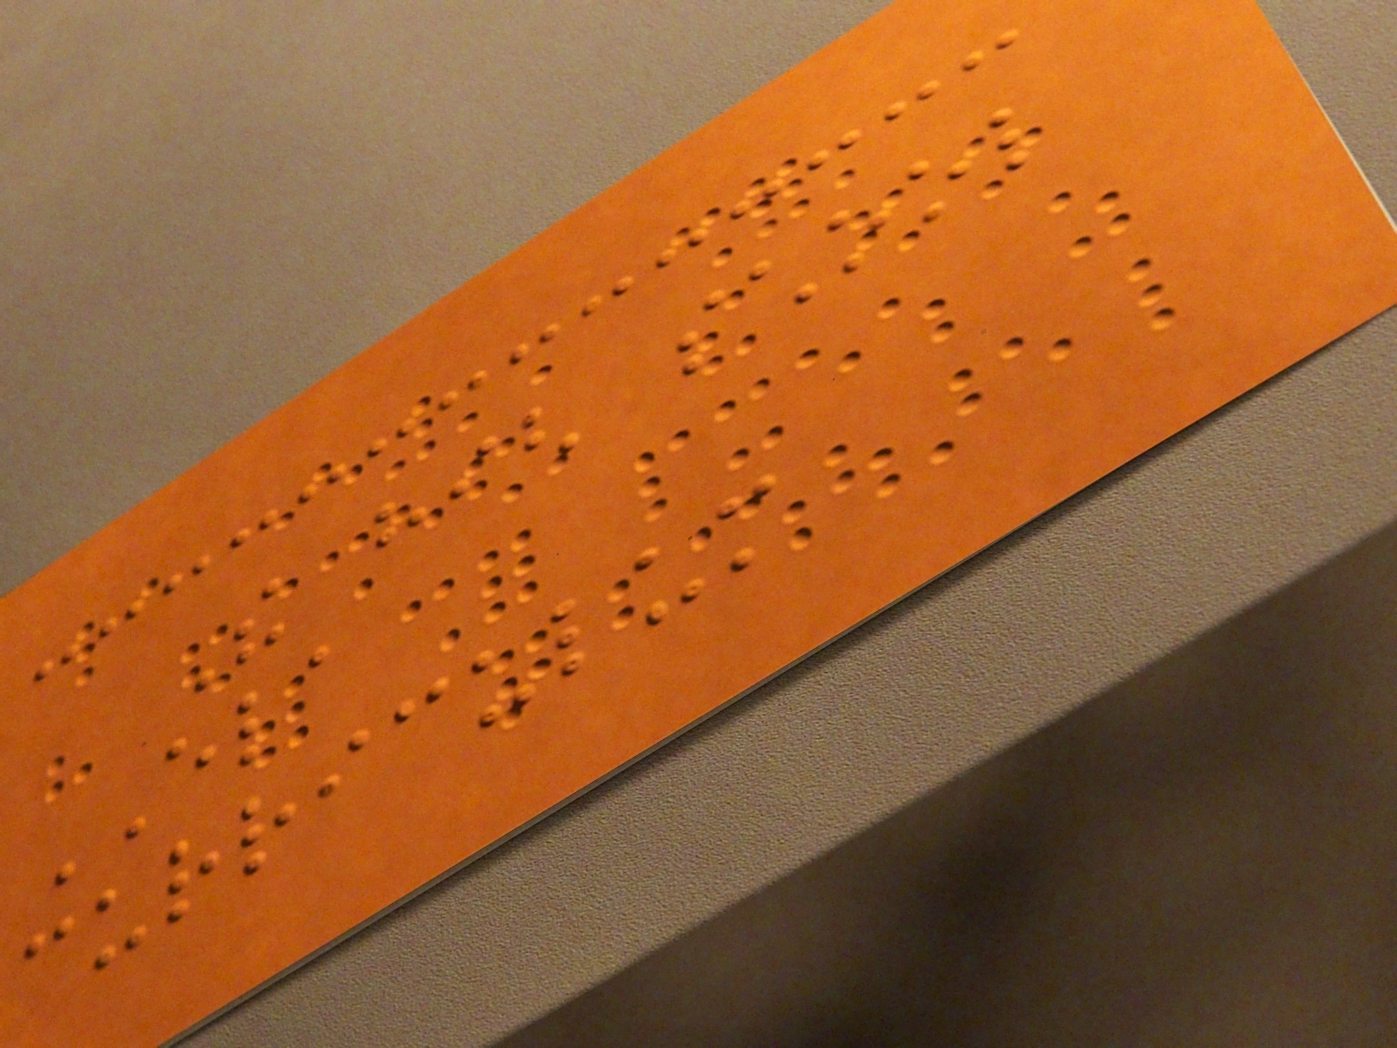The high school
ELA
curriculum
